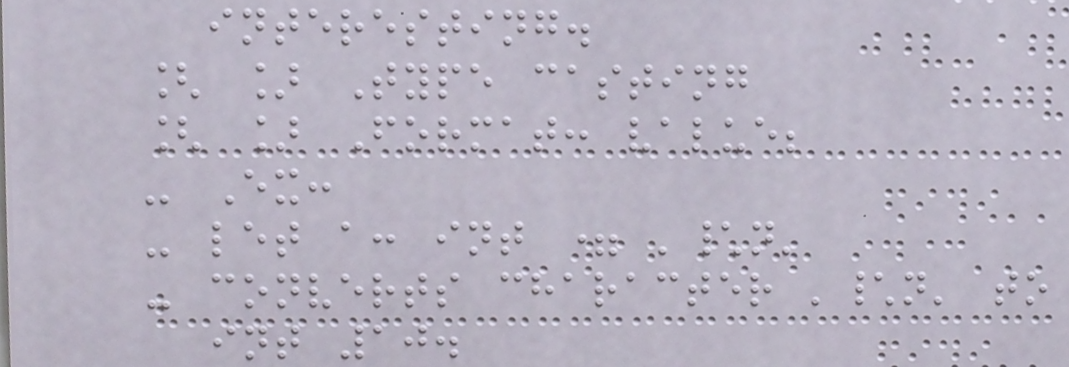interesting.
[ ] Type casting
[ ] Format: value;
- Ex:
- let a: int = '\n'
- converts character '\n' to
int 10.
